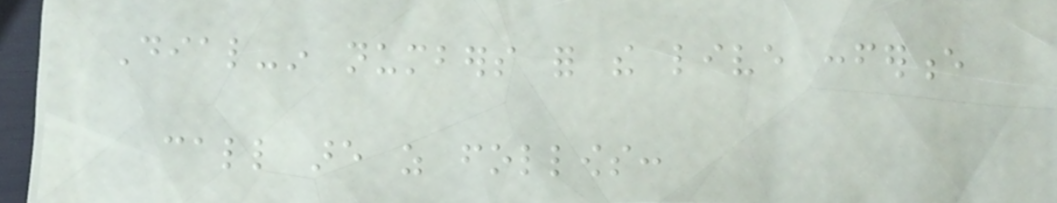Dial-in numbers for the live conference
call are as follows:
